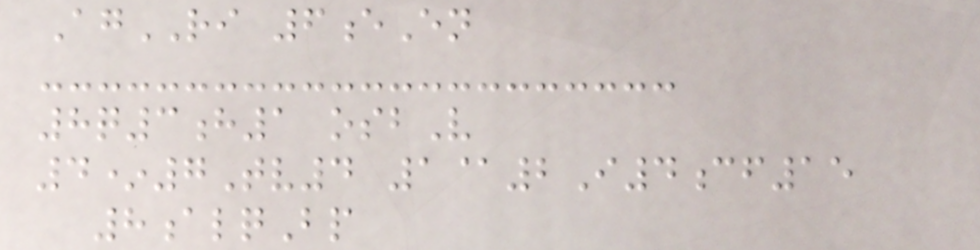AgRI 6eEn
8q3h1 osbV
4*7Tv4 1@2I4cf15
8alqBp
